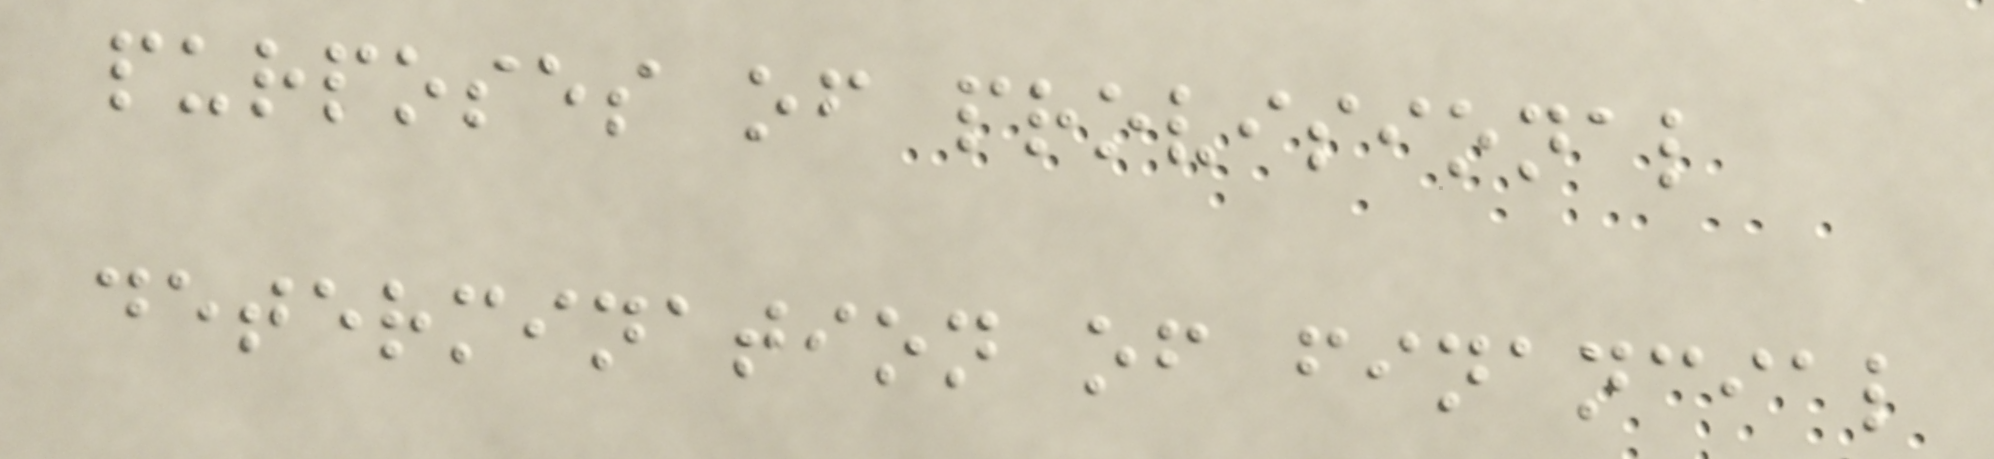purposes of provisional
determination of financial
